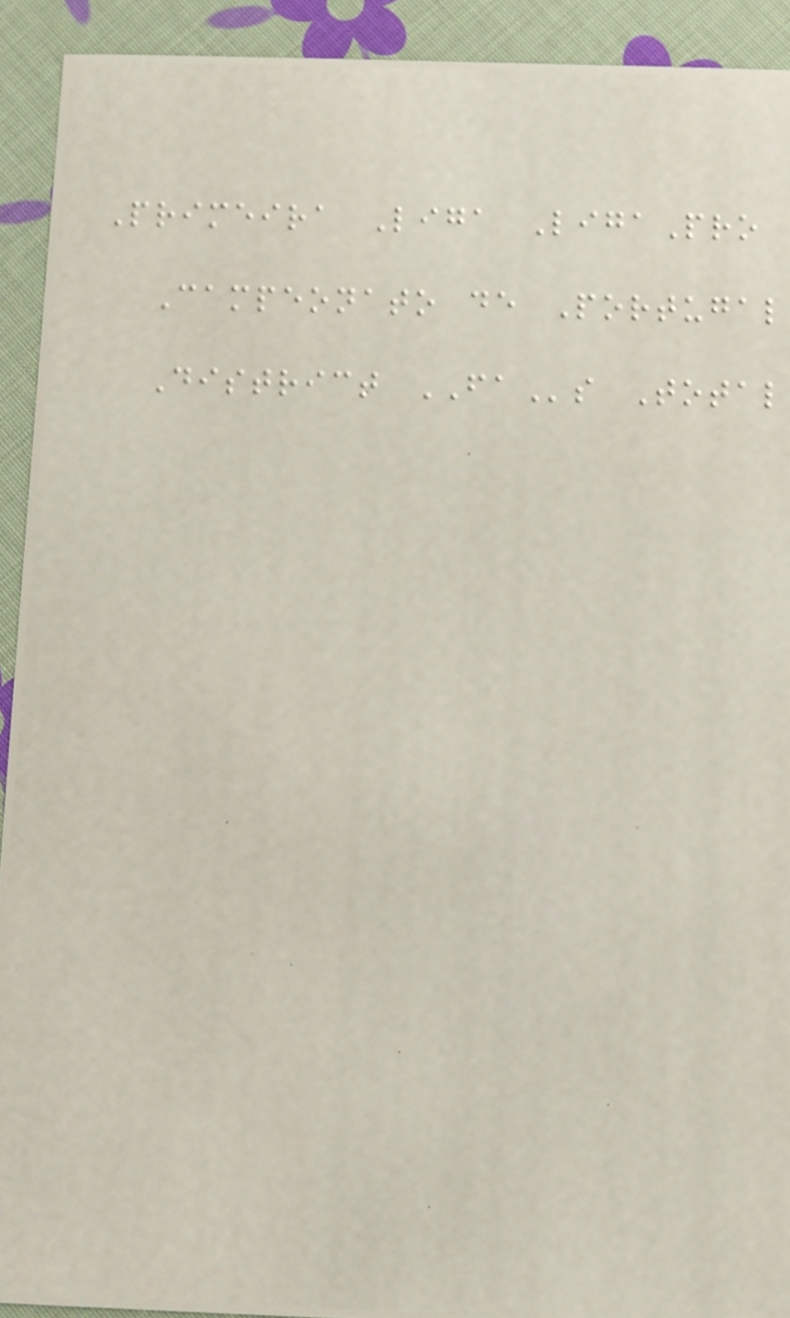Primeira Liga LigaPro
Campeonato de Portugal
District FAs Total
